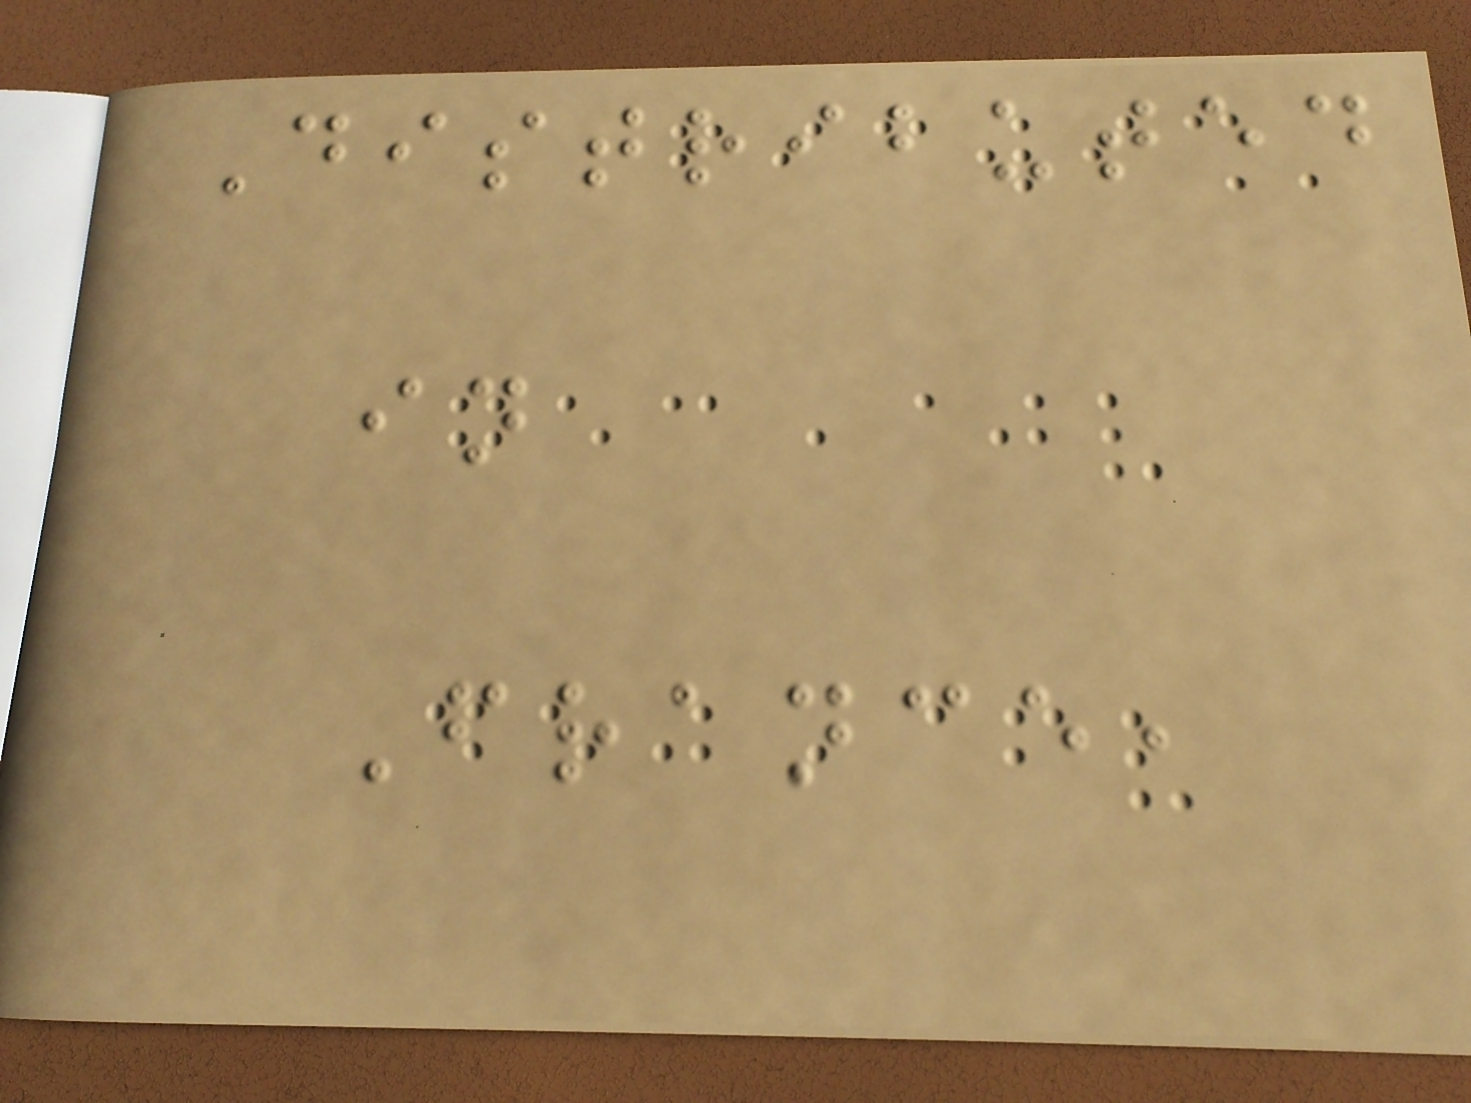Distributed
in
France,
